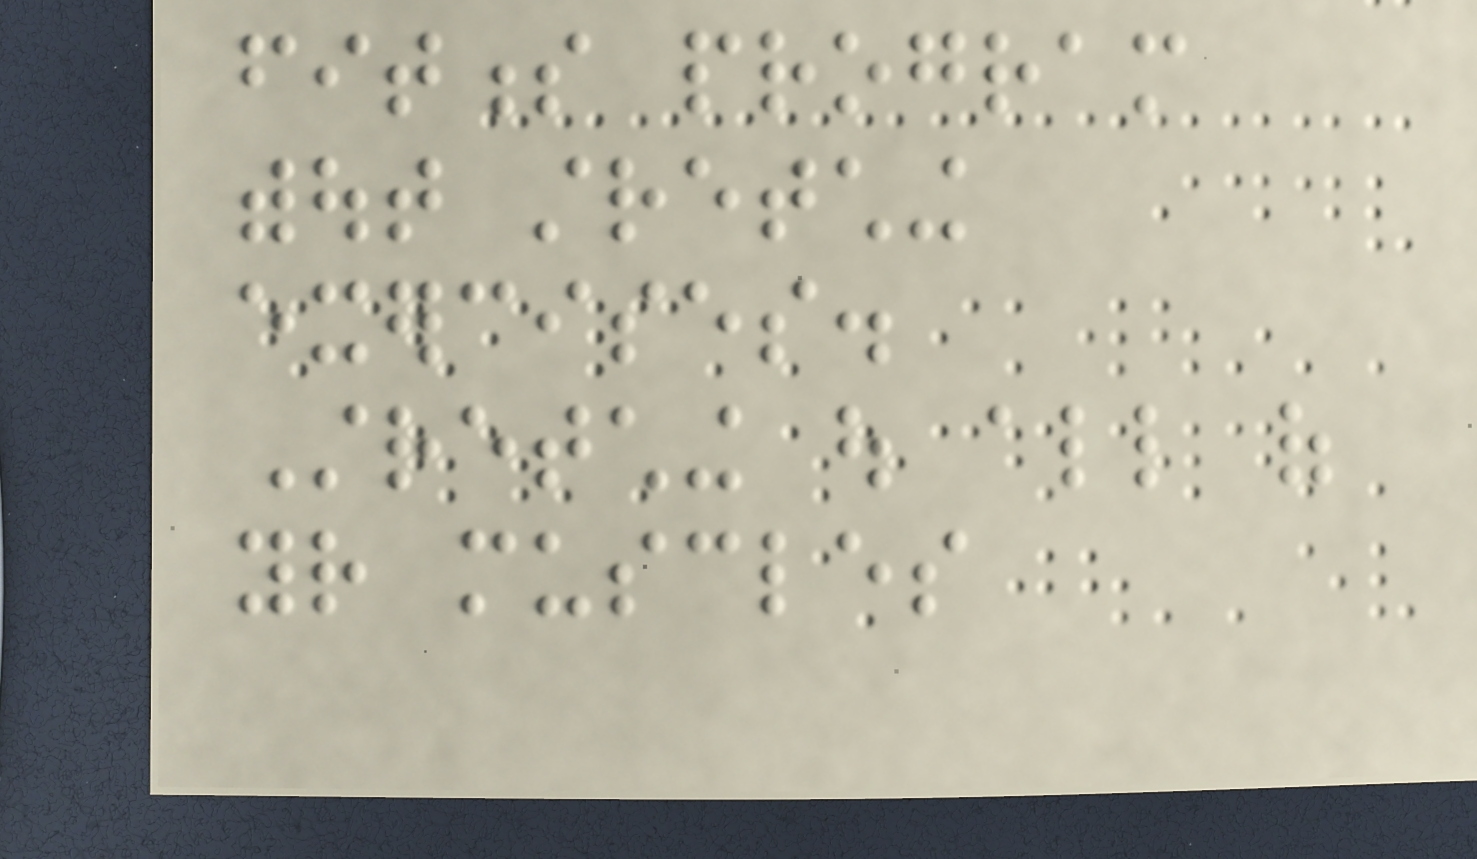fitness program
without stretching
exercises.
Stretching out all of
your muscles
